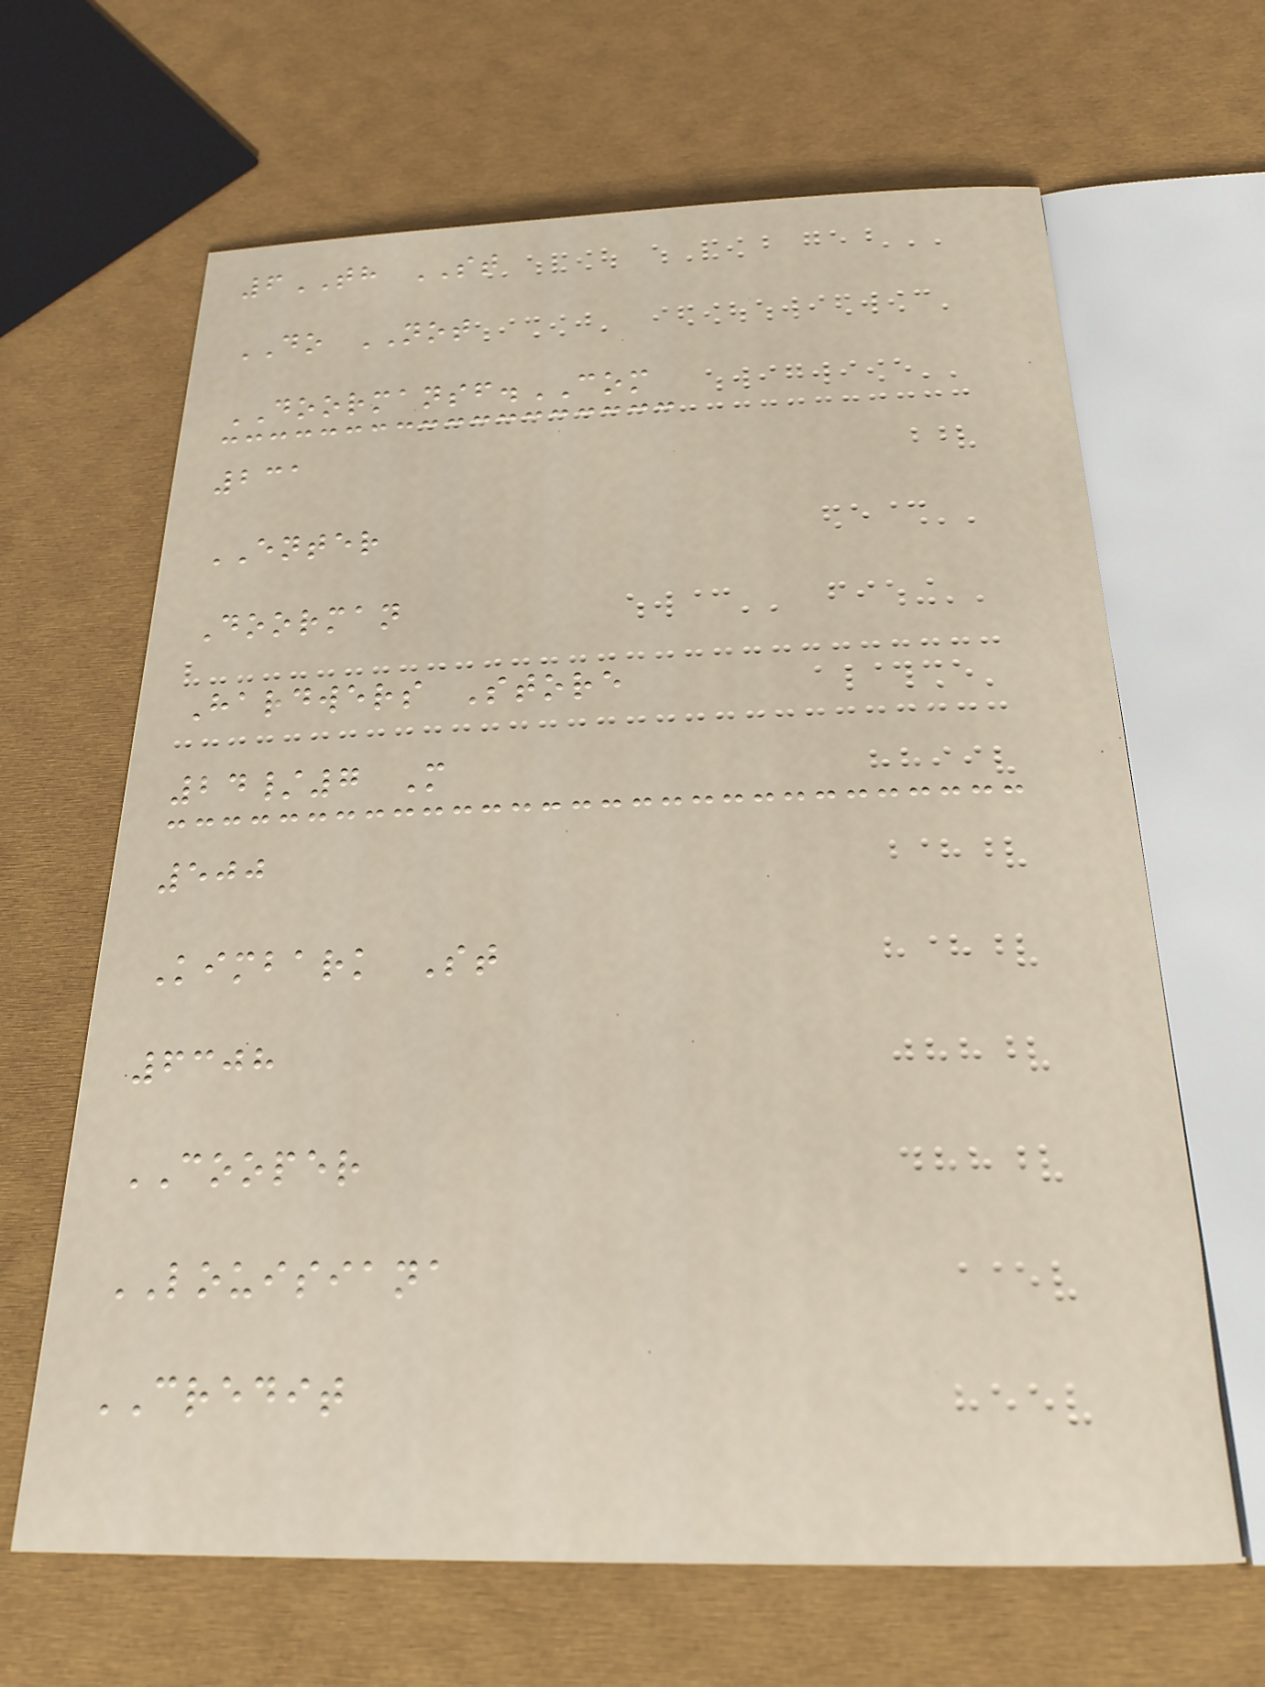6TH ST
DO NOT
DOORMANSF.COM
231
ENTER
Doorman
Hardwers Store
24/7 M
500
Kimbark St
6308
COOPER
LOUISIANA
CREDIT
